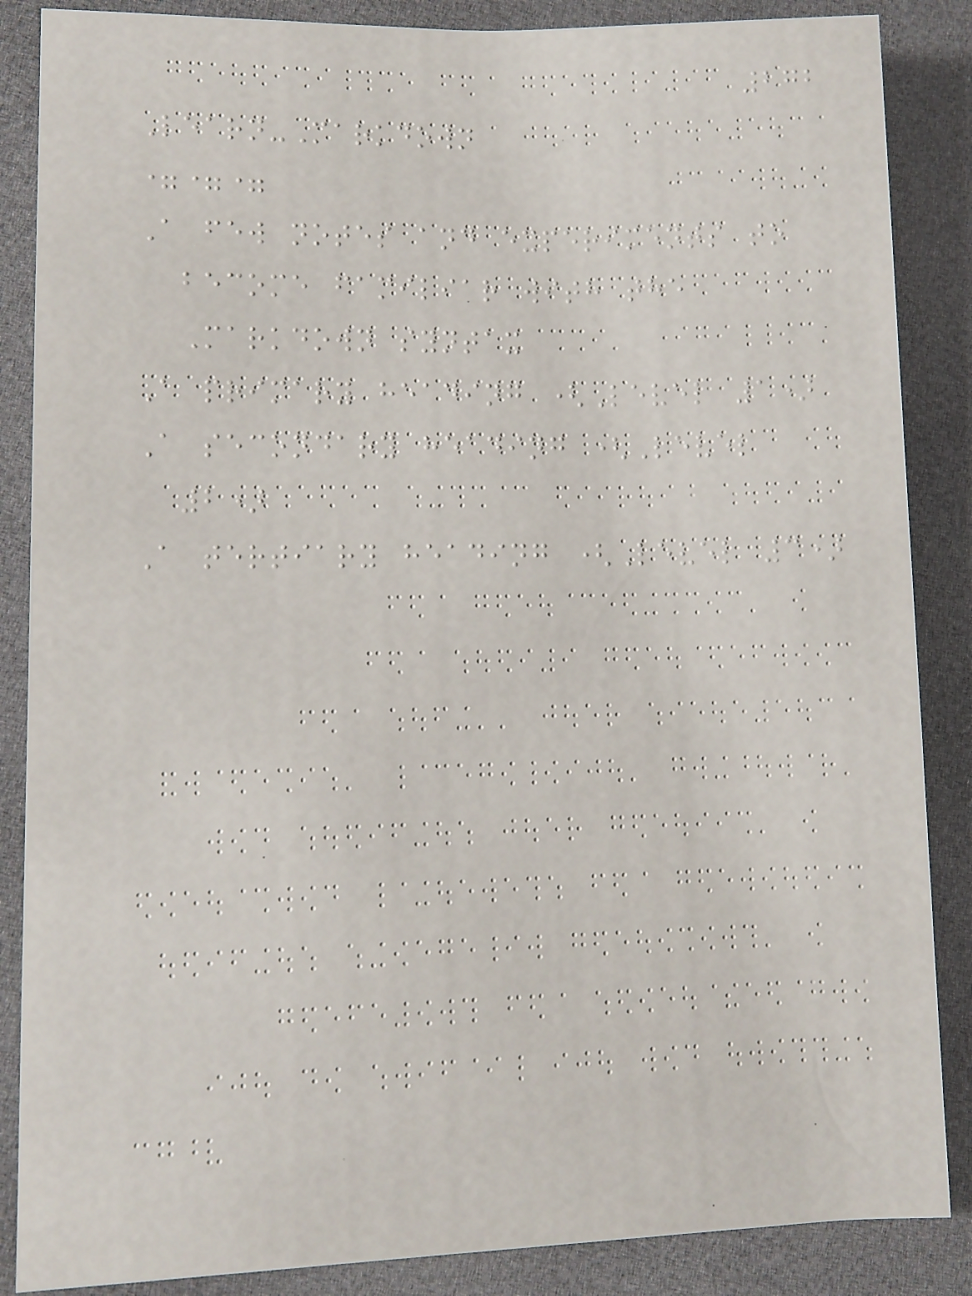272
Learn-Markdown
===
A few notes and experiments to
become familiar with the
Markdown syntax
A primary heading (Level 1)
A secondary heading (Level
2)
A tertiary heading (Level 3)
